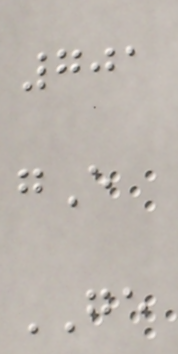701
gE
GE
